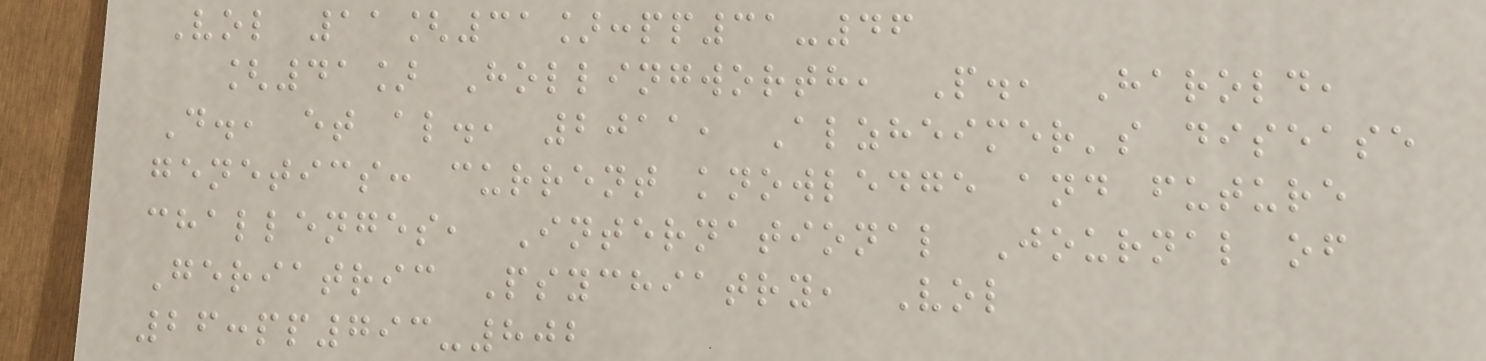Vol 11[31]:pp31-46
[41] Hollingworth, P., Harold,
D., et al., 2011, Alzheimer's disease
genetics: current knowledge and future
challenges, International Journal of
Geriatric Psychiatry, Vol
26:pp793-802
